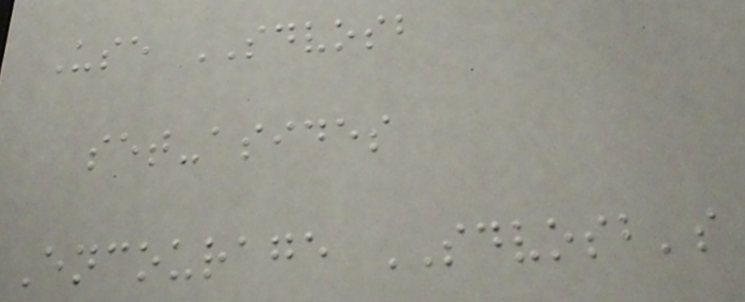Use SDVOSB
set-asides
Encourage SDVOSB's
